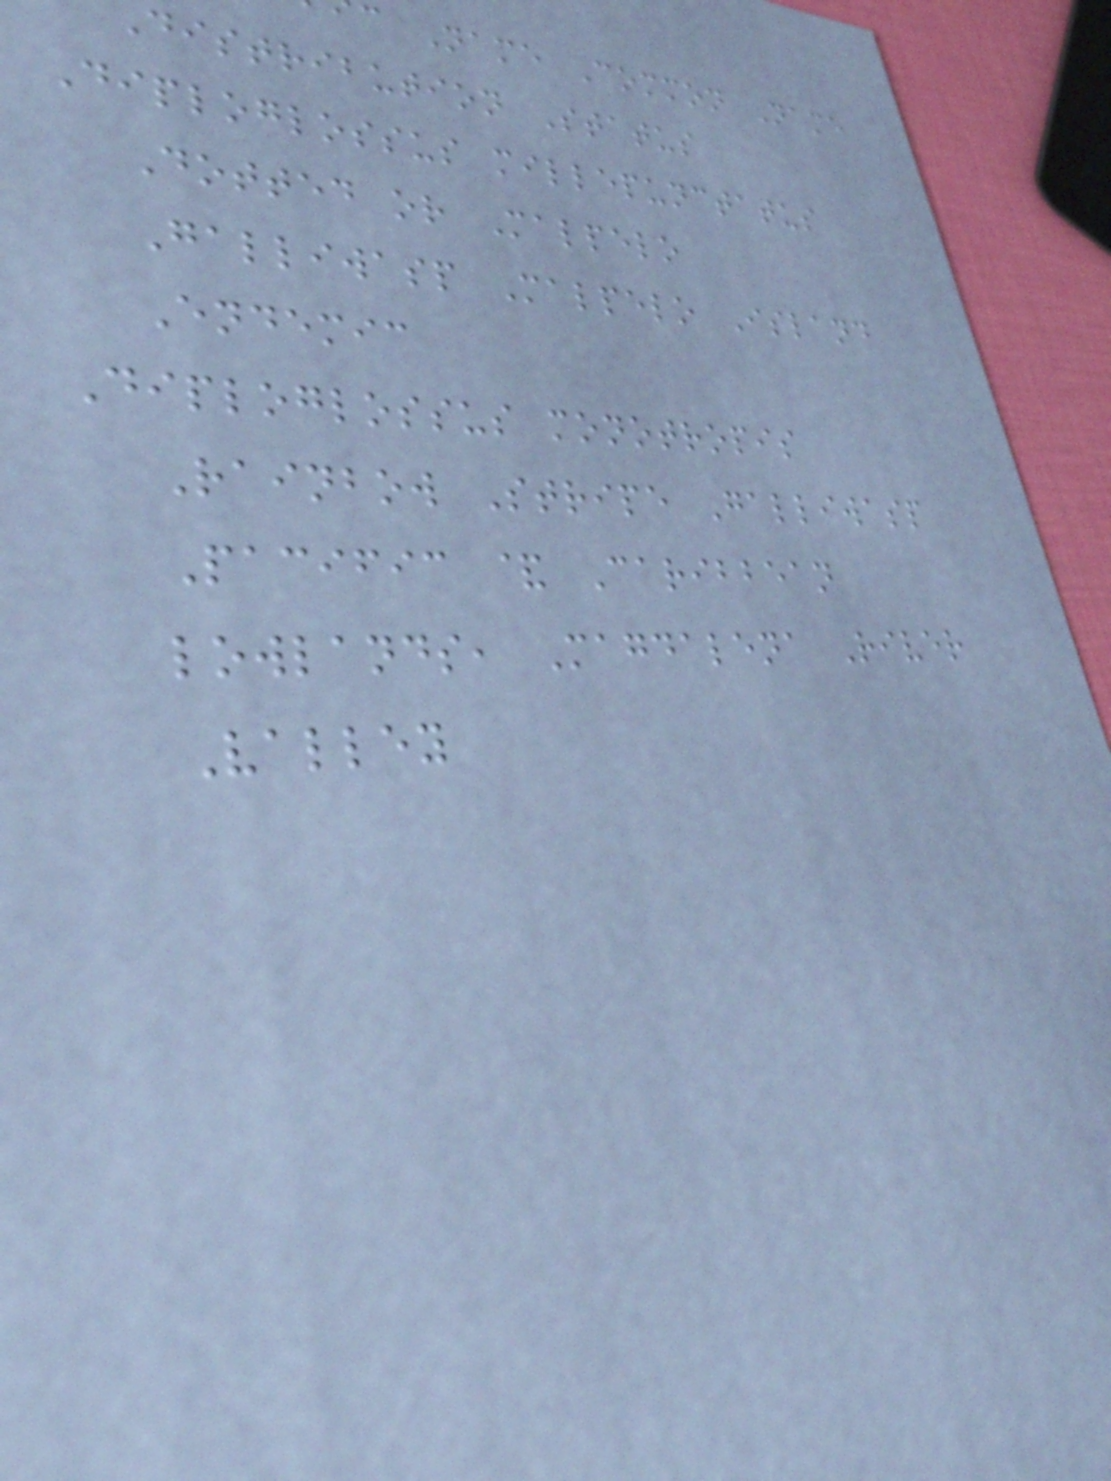c Name Common Name
distribution Status
Diploglossus millepunctatus
Dotted or Malpelo
Galliwasp Malpelo Island
Endemic
Diploglossus monotropis
Rainbow Stripe Galliwasp
Pacific & Caribbean
lowlands, Magdalena River
Valley
